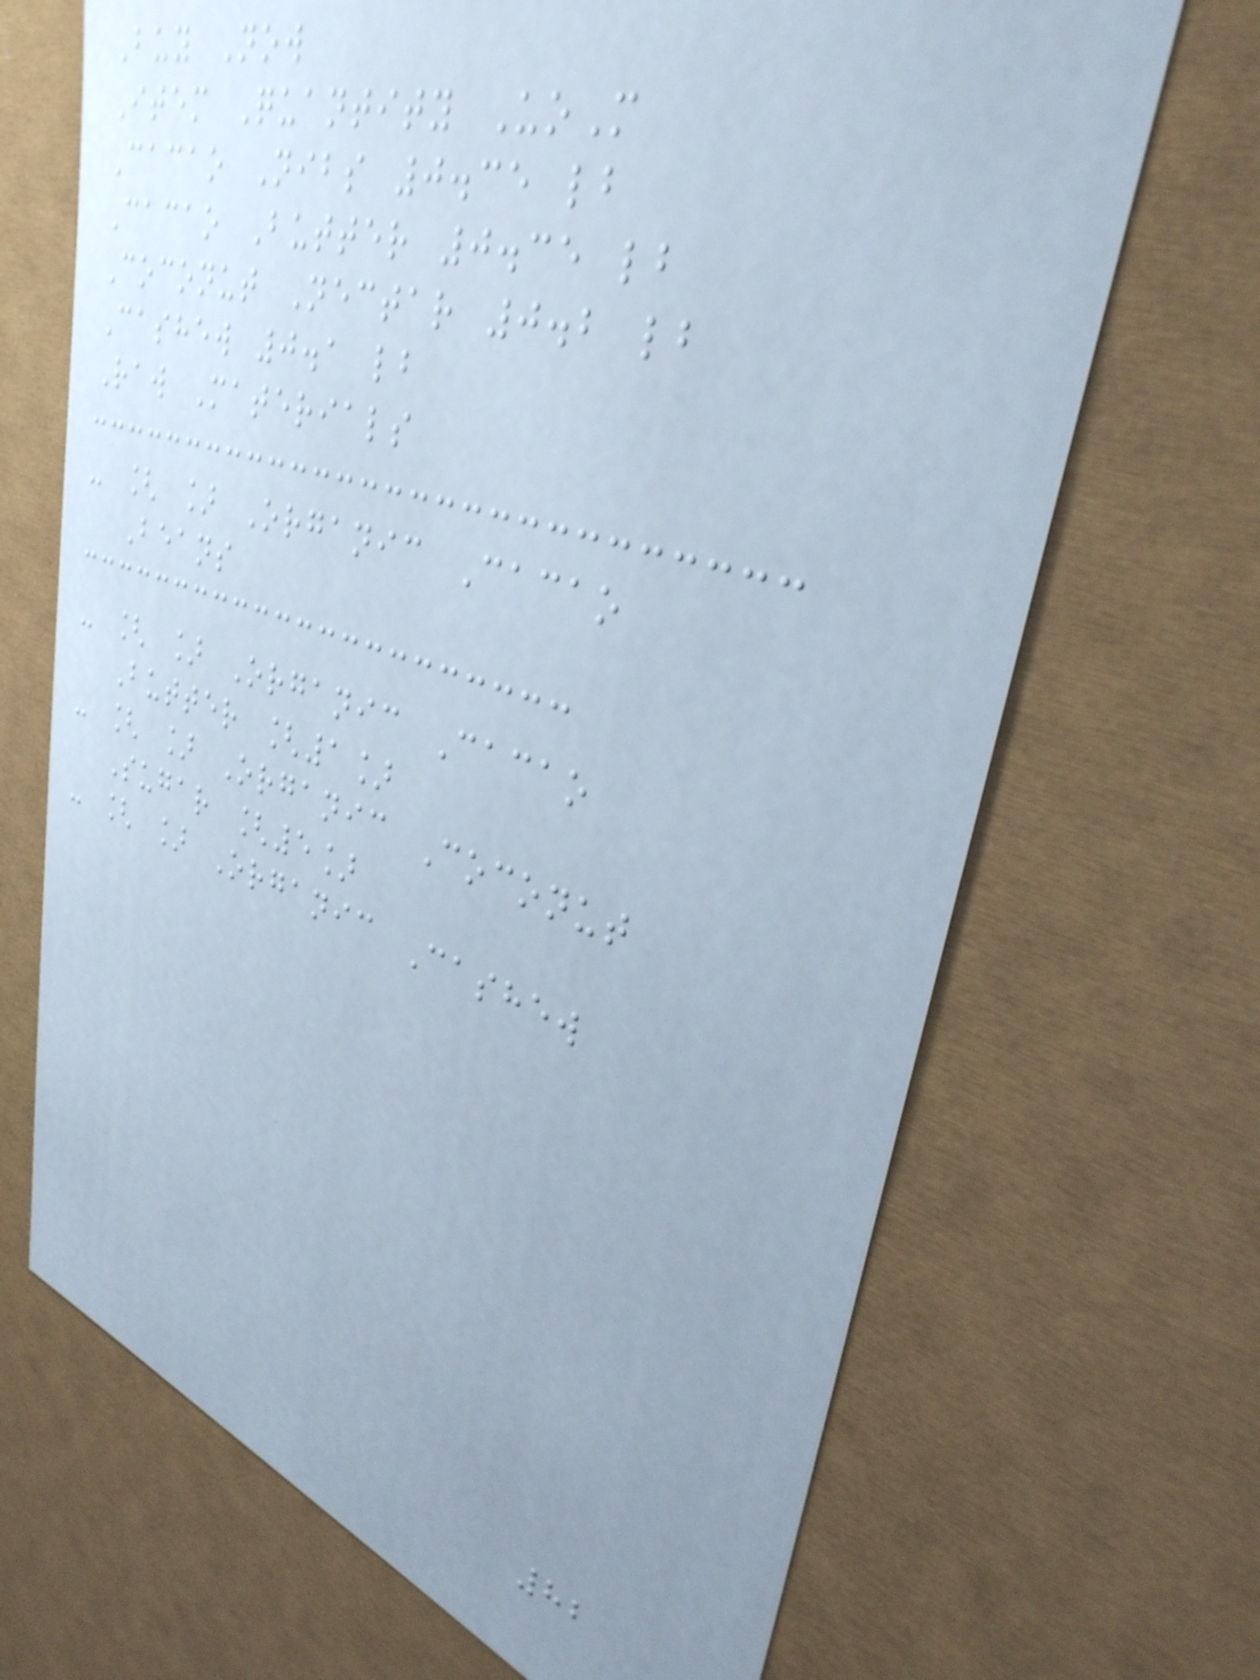Buy Now
Item Quantity UoM
Cacao Nibs 0.35 lb
Cacao Butter 0.35 lb
Coconut Nectar 0.2 lb
Cashew 0.1 lb
Raw Materials
- [ ] Organic Cacao
Beans
- [ ] Organic Cacao
Butter [1]
- [ ] Organic Coconut
Sugar [5]
- [ ] Organic Cashew
82
